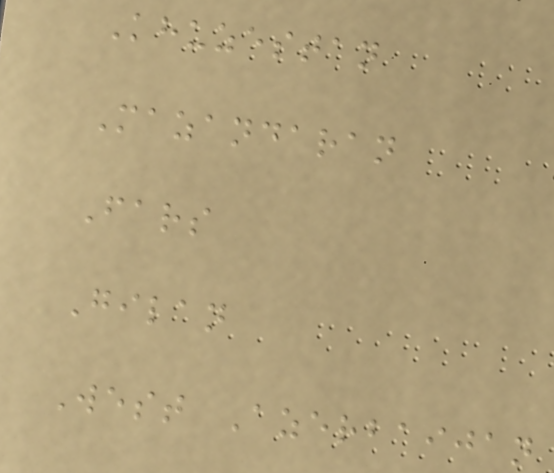Khuzestan
Mazandaran
Fars
Gilan
West Azerbaijan
